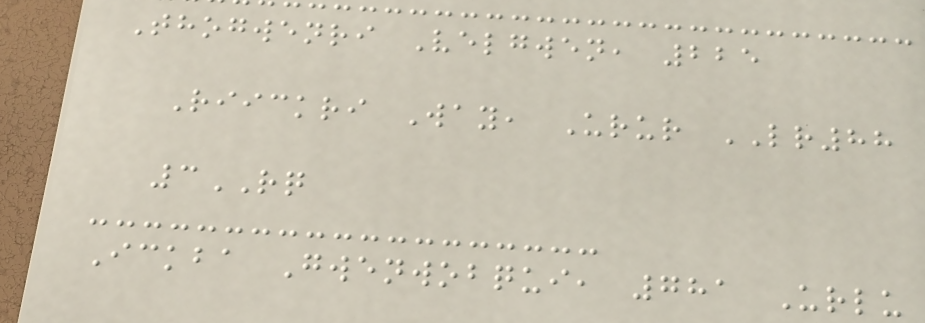Thogwenri Velgwen, 225
Riickri Way, Urur LR88
3RQ
Ickba Gwenwobqui, 781 Urlu
